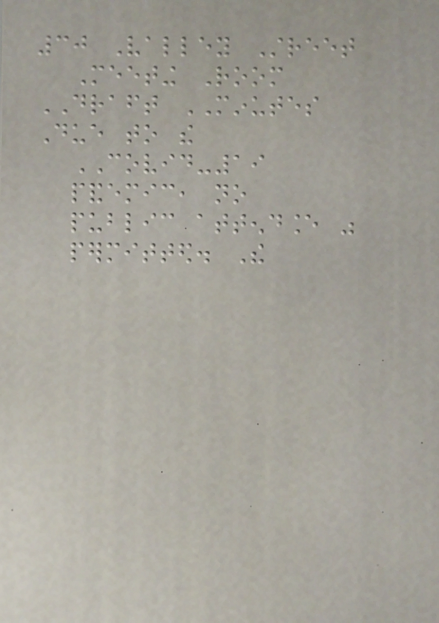30 Valley Street
Meeting Room
DRAFT MINUTES
Due to the
COVID-19
pandemic, no
public attendance was
permitted. The
